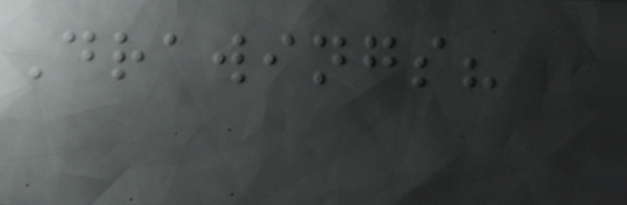Drawings?
